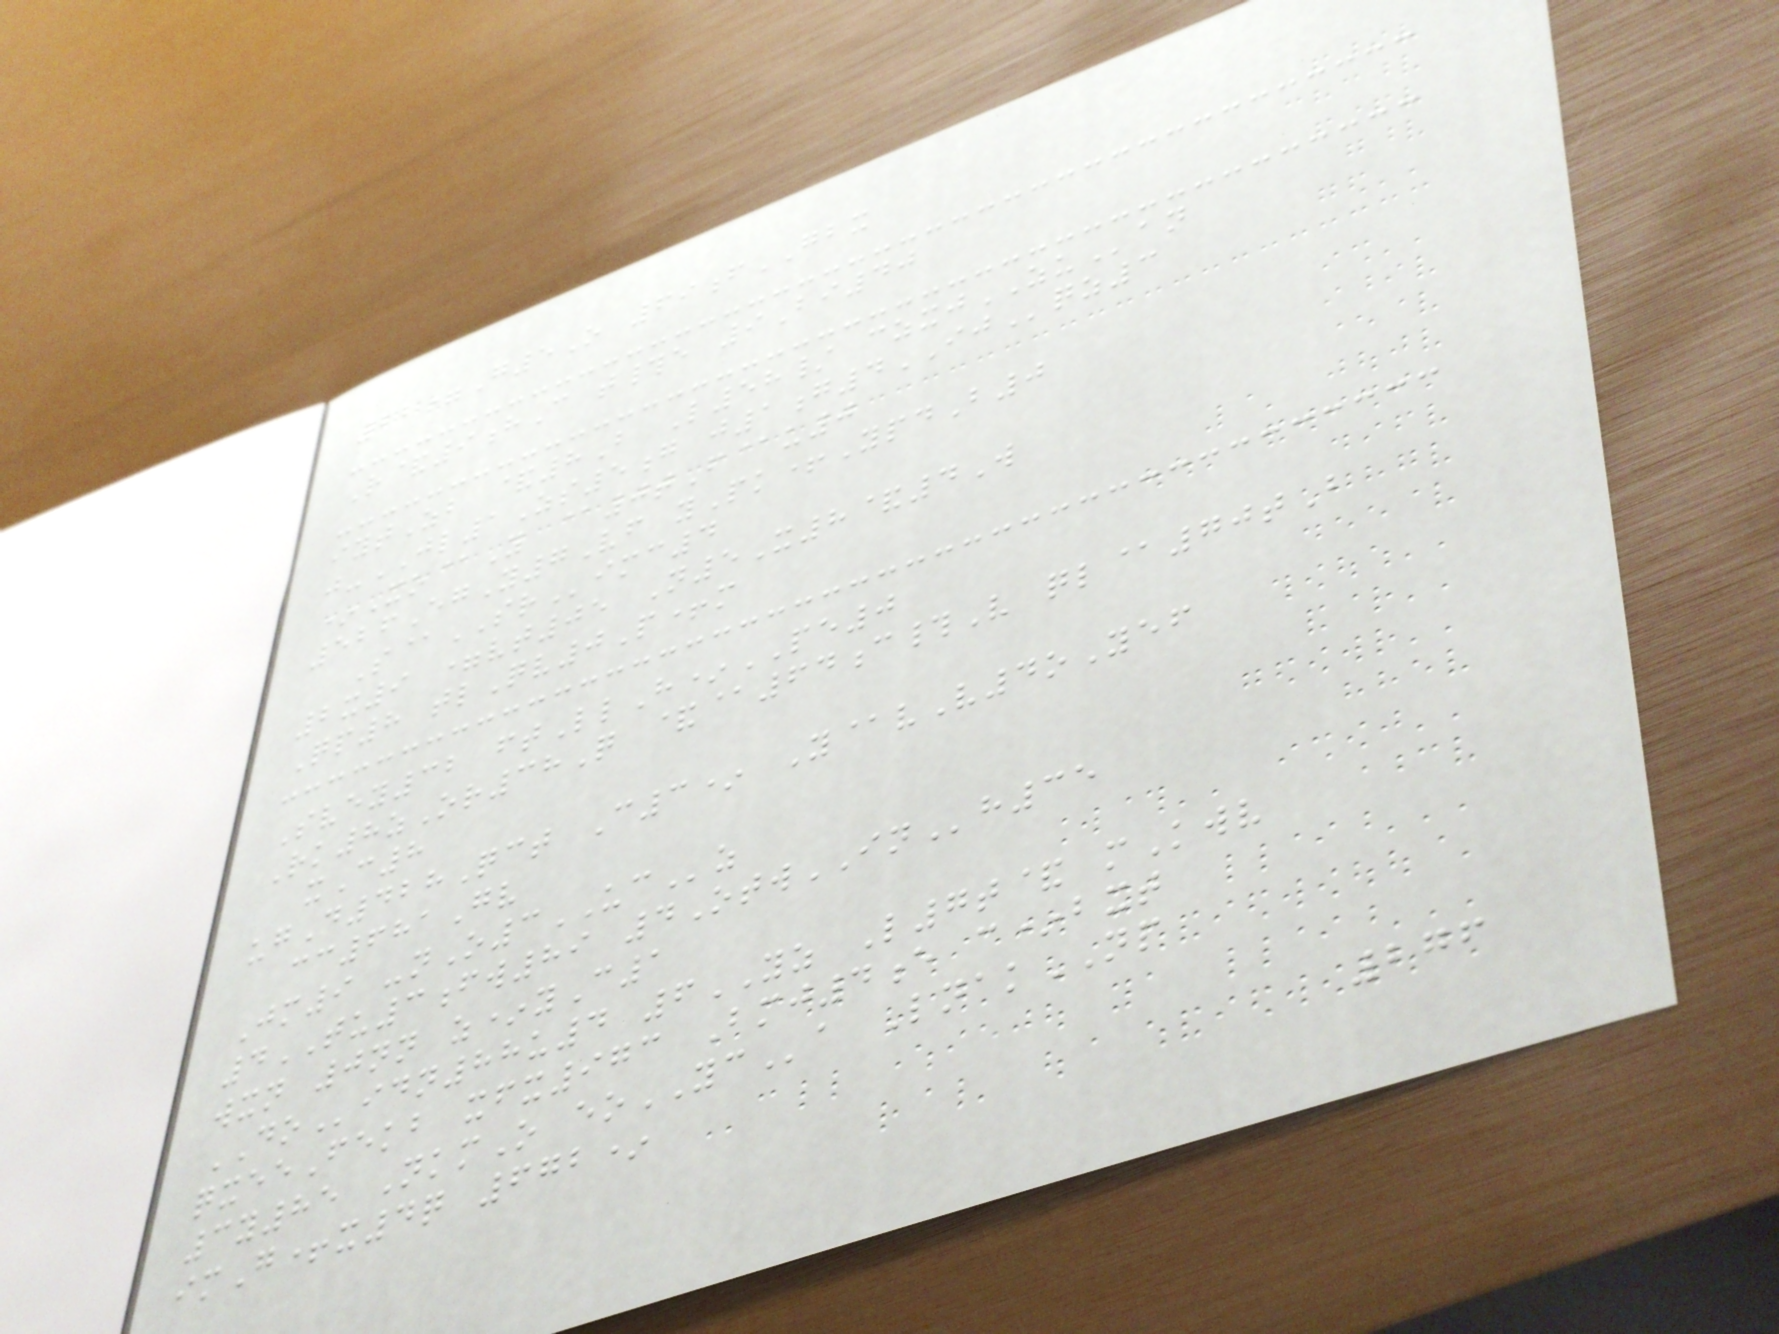22=G5O 69fGBX
R&9hC t#e 9Bi40
iytZb &8B L58/ czxjZUan
j-JL1Zs5g j1g4IJqz3
*Xo@Y @0tF@u0
526EgY7Vf yPk+YpdB0
S@SRimc4
2x9 =vt05 N5X8&4W
Qp8 tlQv0P+m
Svey32 ftLlH*PE0
Rk8zOr38Q &@64c#V ql@70tB
xC8
ugD428Qct C3* Y@vV4oYef
cc681Gv
Jm9 -nO3UCz
4TU3fw89 4OtwINh35
wxn 0nn z*yC1
DOidn88u4 6YZ L7t& mKwv
qxeeFekb xfx973 Bmj4e c*bxt
3y85 NkmO eoYCa LnakNP
imG+x4q 672*
276
